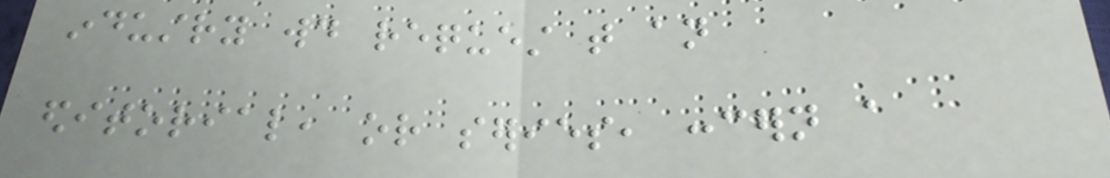industry would request that an
editorial, or series, concern a
